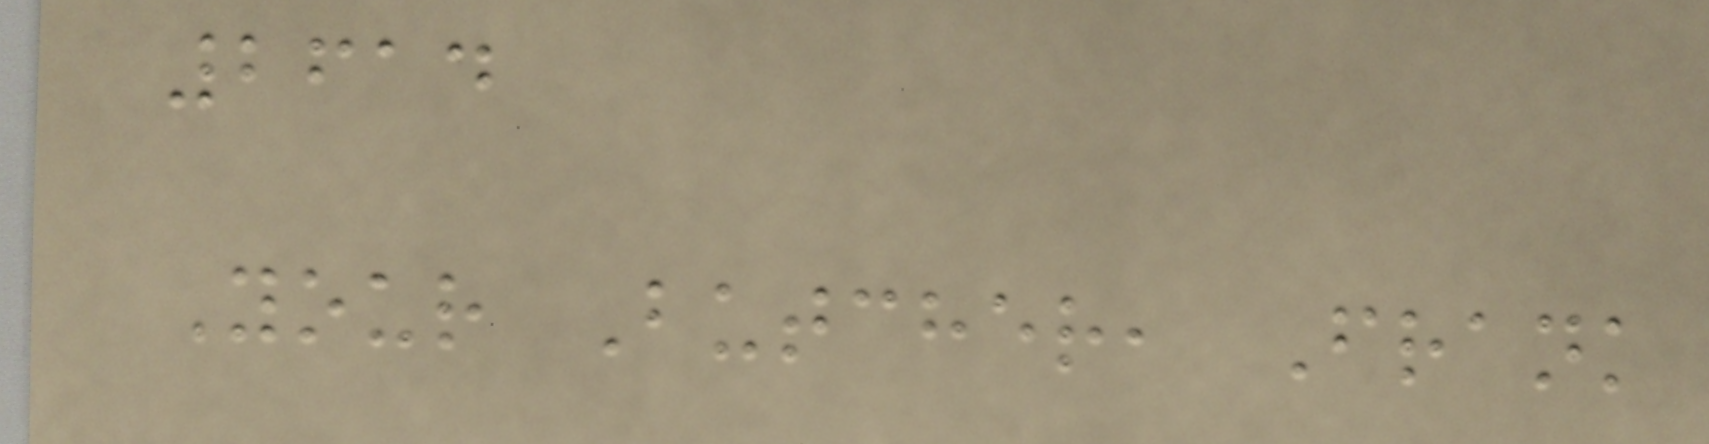2614
Your Butcher, Frank
